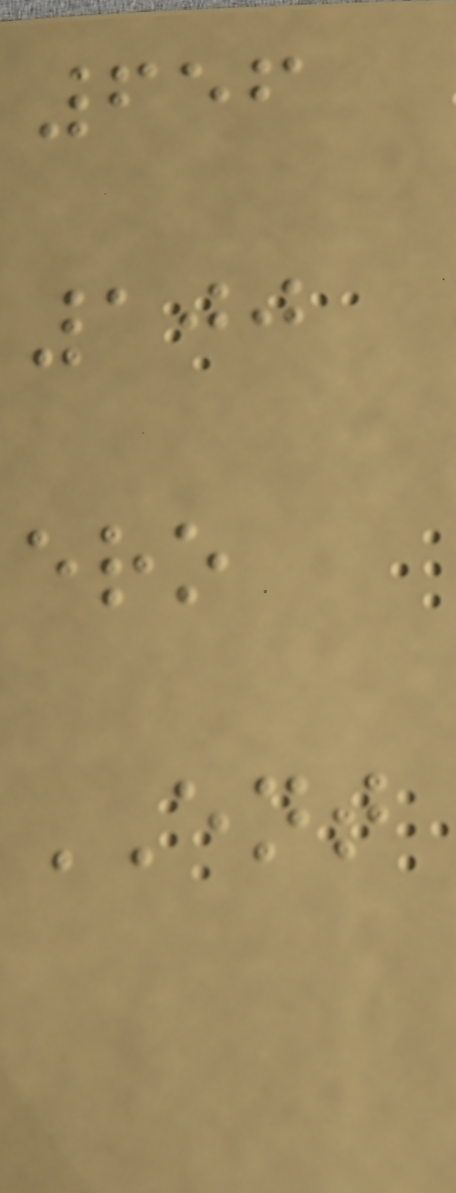656
100
ero
ENT
